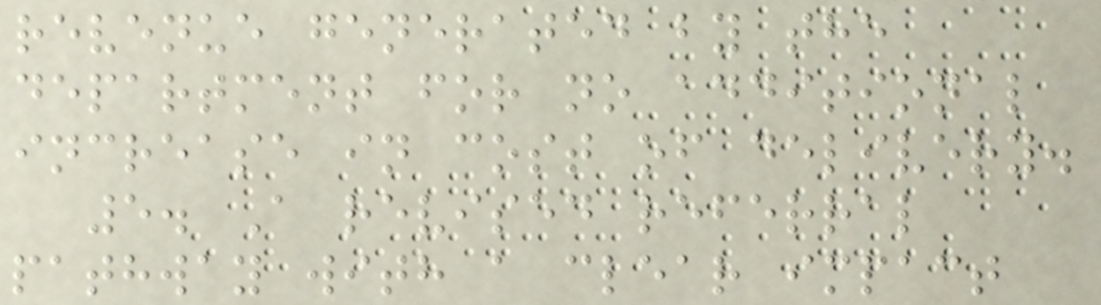revenue generated by the
department for no additional
increase in cost of delivery.
5. A revised referral
pathway with a clear impact
